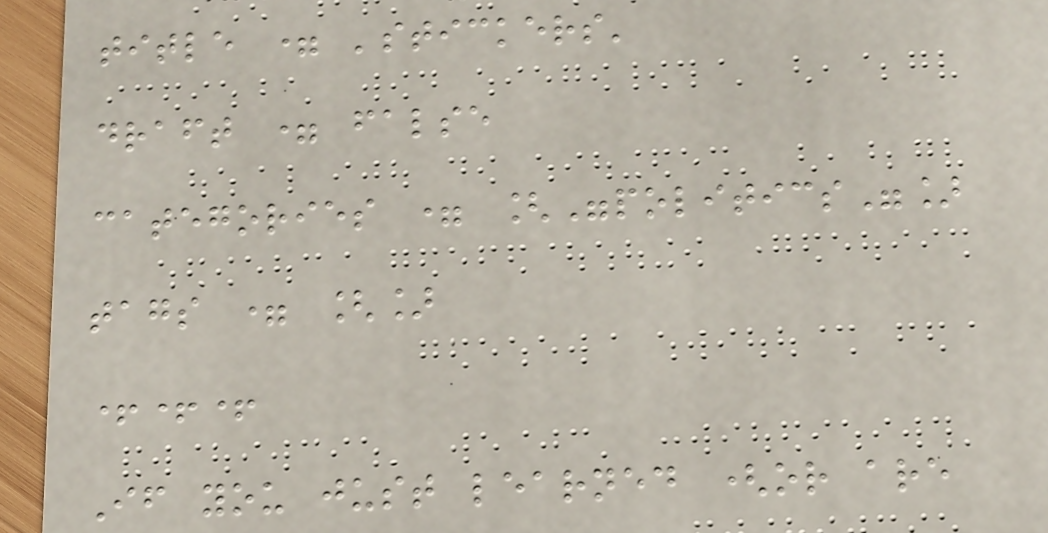title = 'stickers'
draft = false
categories = ["politics"]
tags = []
+++
If you just learned (or are
